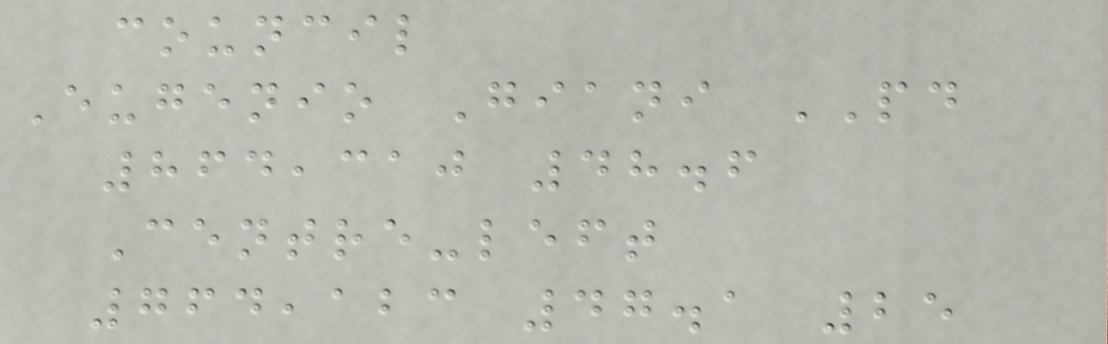council
Eugenio Giani PD
864,310 48.6
Centre-left
764,123 47.1 25
